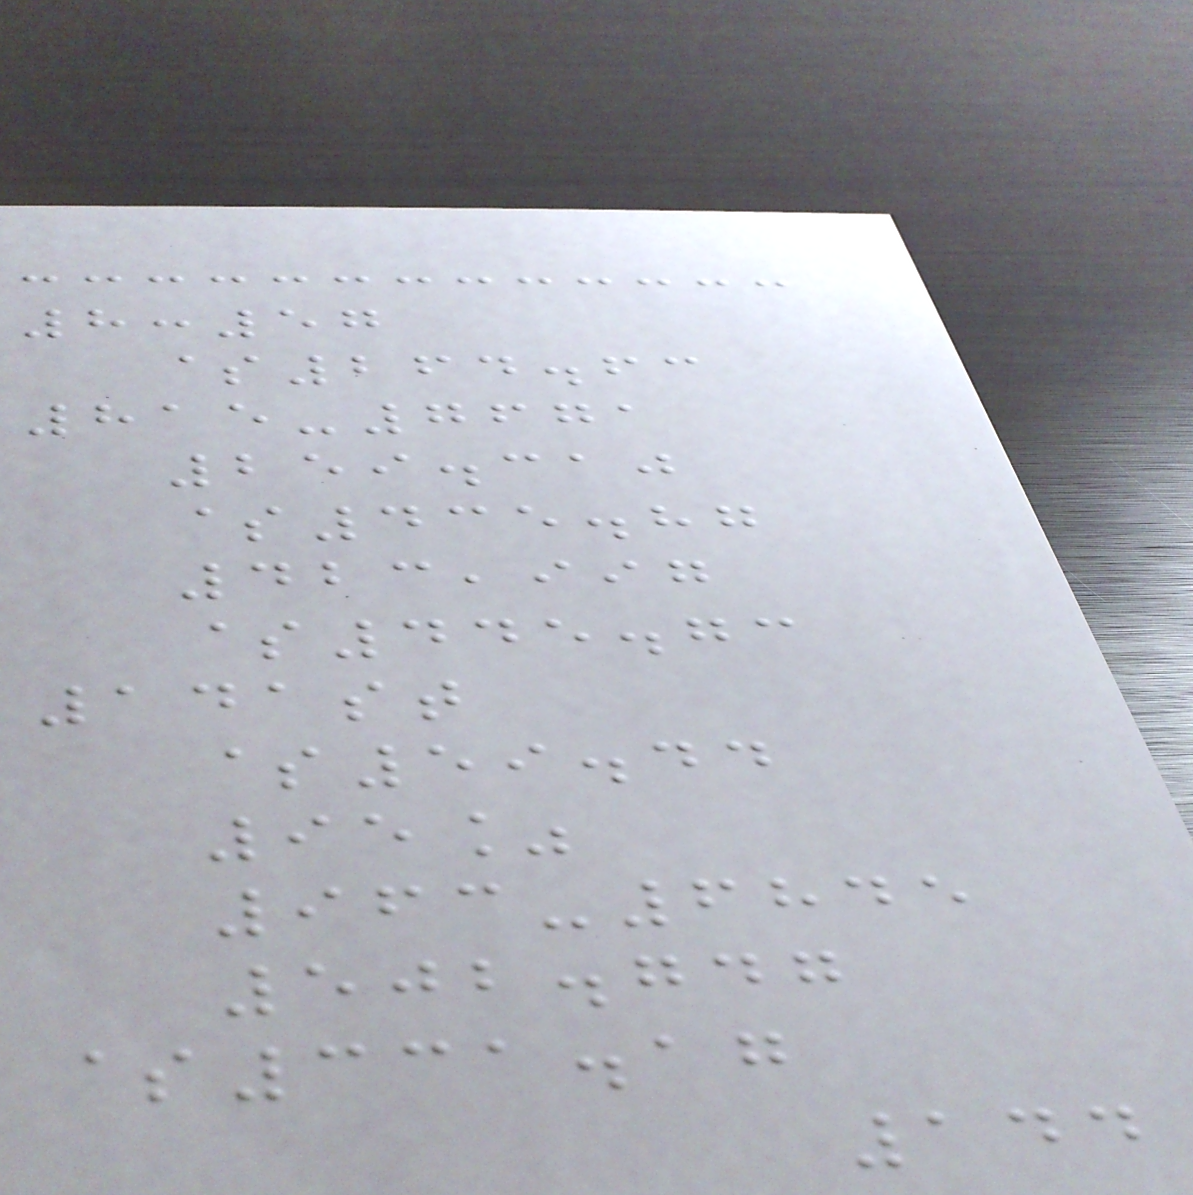8:57
$264.63
815-7671
259.310
$435.87
423,997
$445.73
141st
$59.44
95%
963-6845
502.747
$331.17
144
